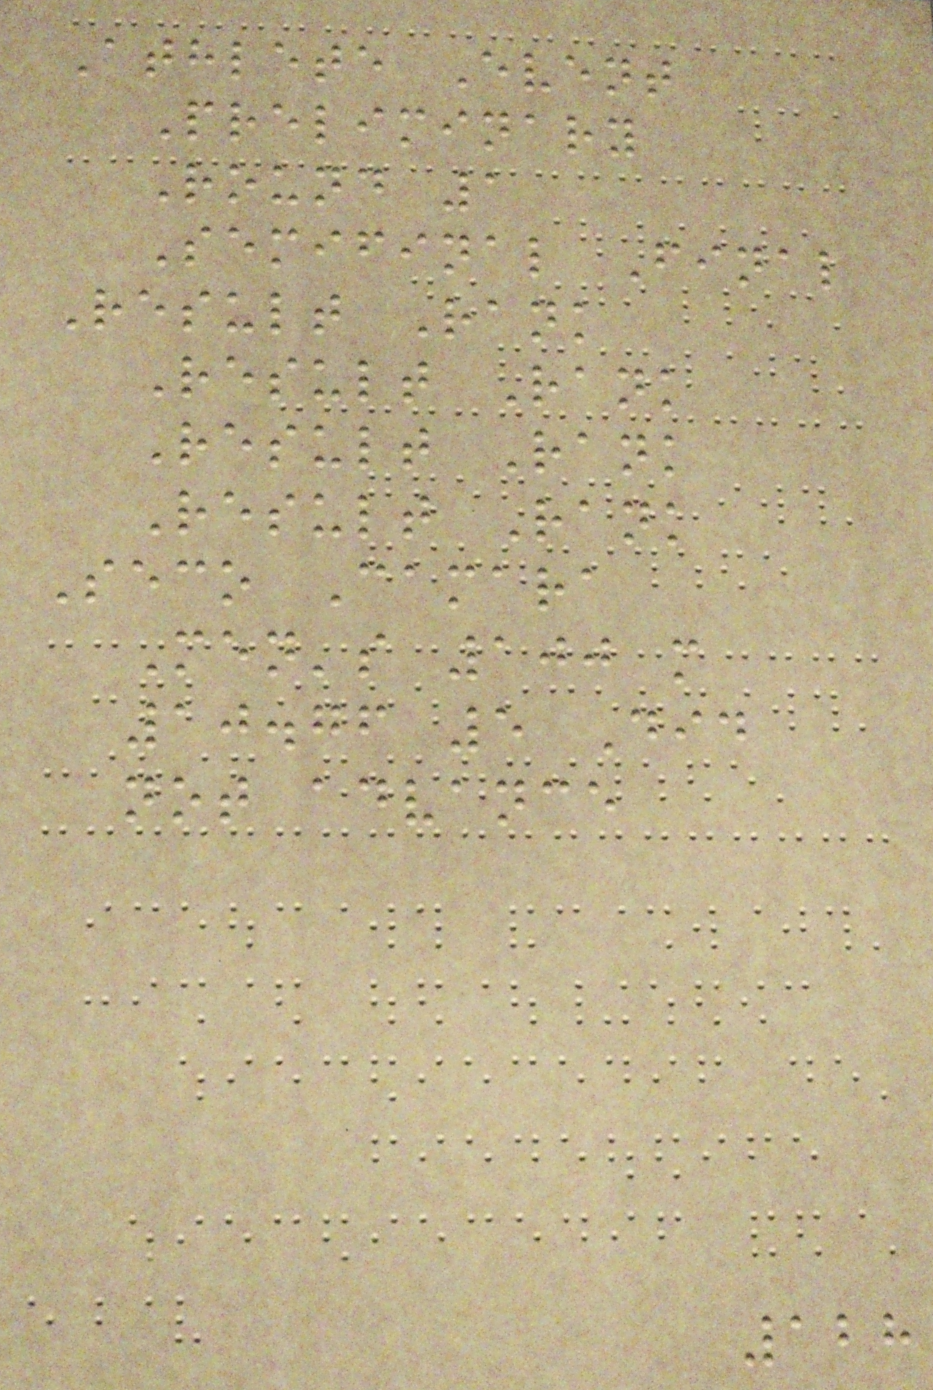Athlete Event
Preliminary
Round 1
Semifinal Final
Result Rank
Result Rank
Result Rank
Result Rank
Seco Camara
Men's 100 m
10.76 5 Did
not advance
128
